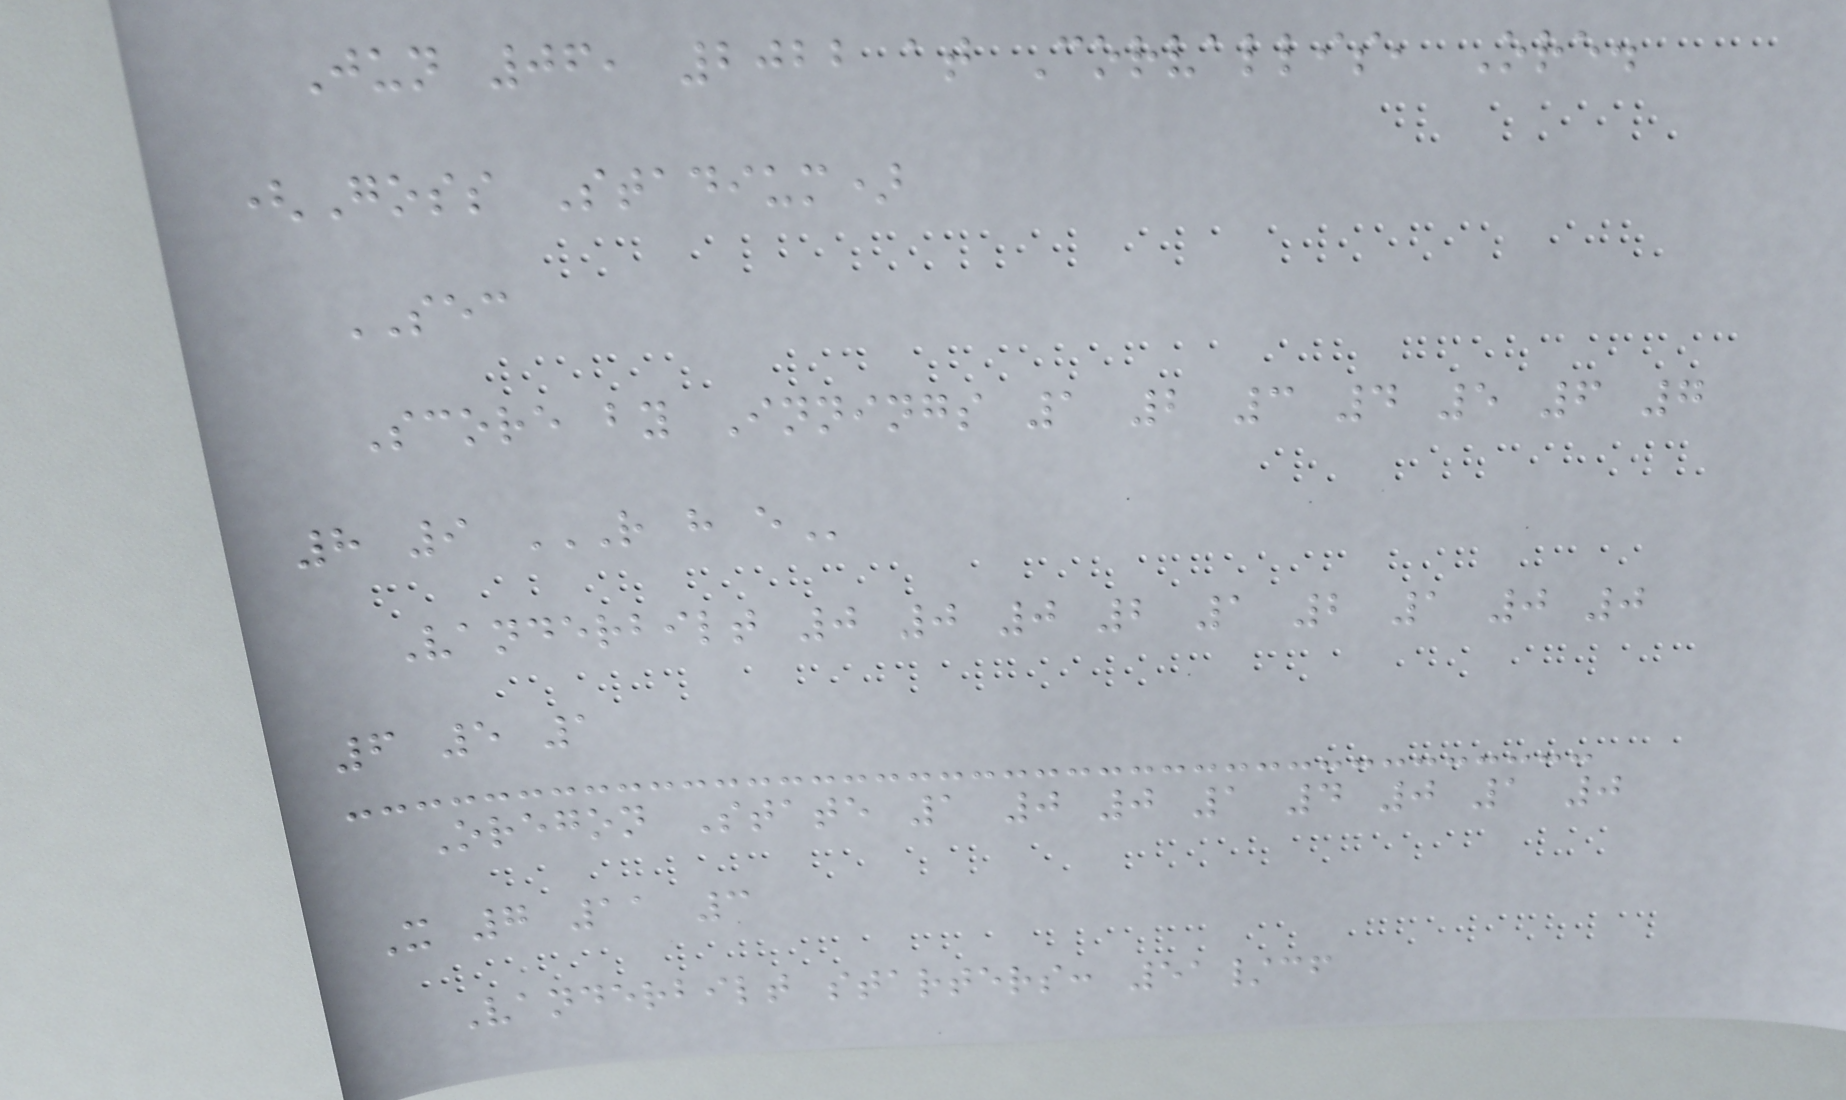Jun 06, 2022 at Corvallis, Ore.
(Goss Stadium)
SEC
Score by Innings 1 2 3 4 5 6 7
8 9 R H E
Vanderbilt 0 0 0 2 1 2 1 0 0
6 5 1
Oregon State 1 0 0 1 4 0 1 0
X 7 11 3
Vanderbilt starters: 51/cf
